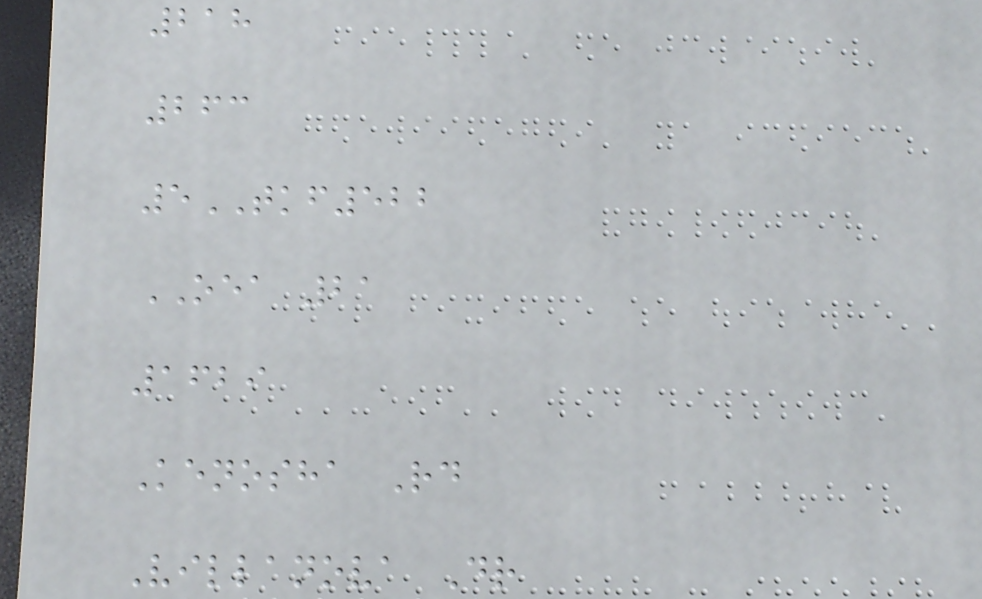218
263
5TKF522
OEA 21
1629
Kenosha Rd
Villanova Dr
